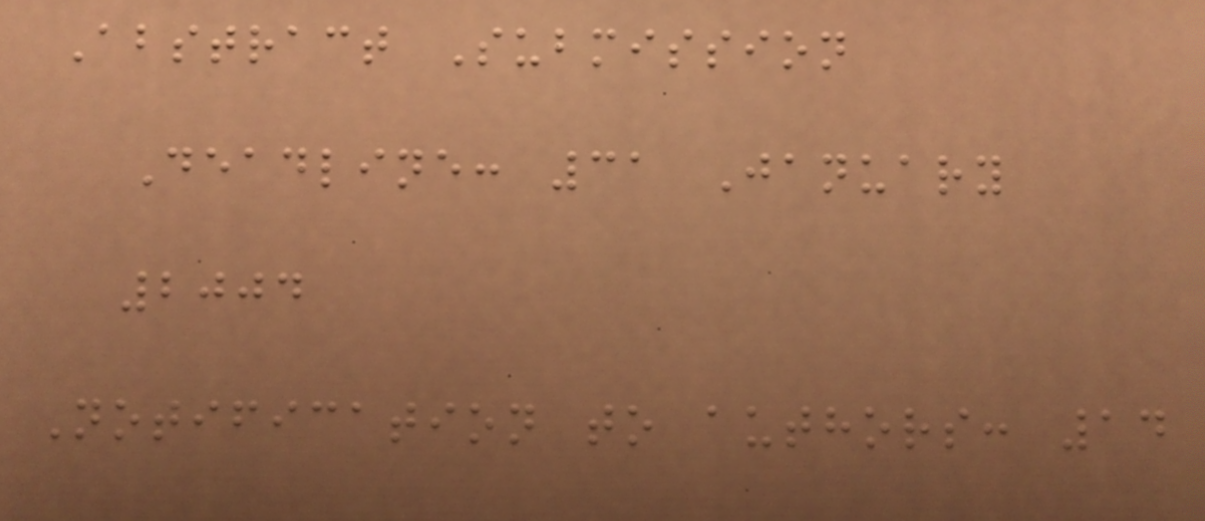Abstract Submission
Deadline: 31 January
2004
Notification to authors: 14
